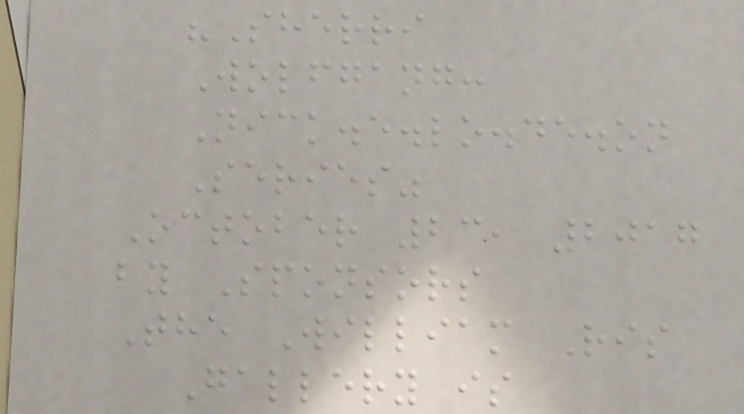"Sherri
Wolfgang:
Nick.e.lo.de.on
Series"
October 23, 2017
by Sponsors
The William Ris
Gallery is
